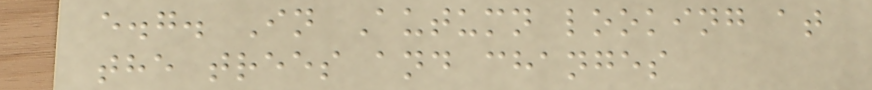e.g. In Autumn looking at
the trees and changes
